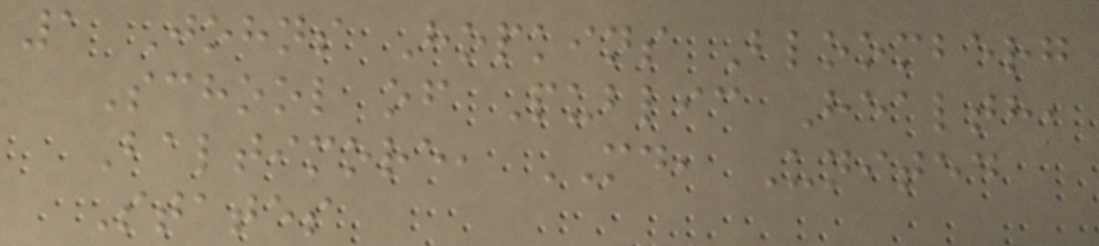1 Johns Hopkins Bloomberg
School of Public Health,
Baltimore, MD, United
States
